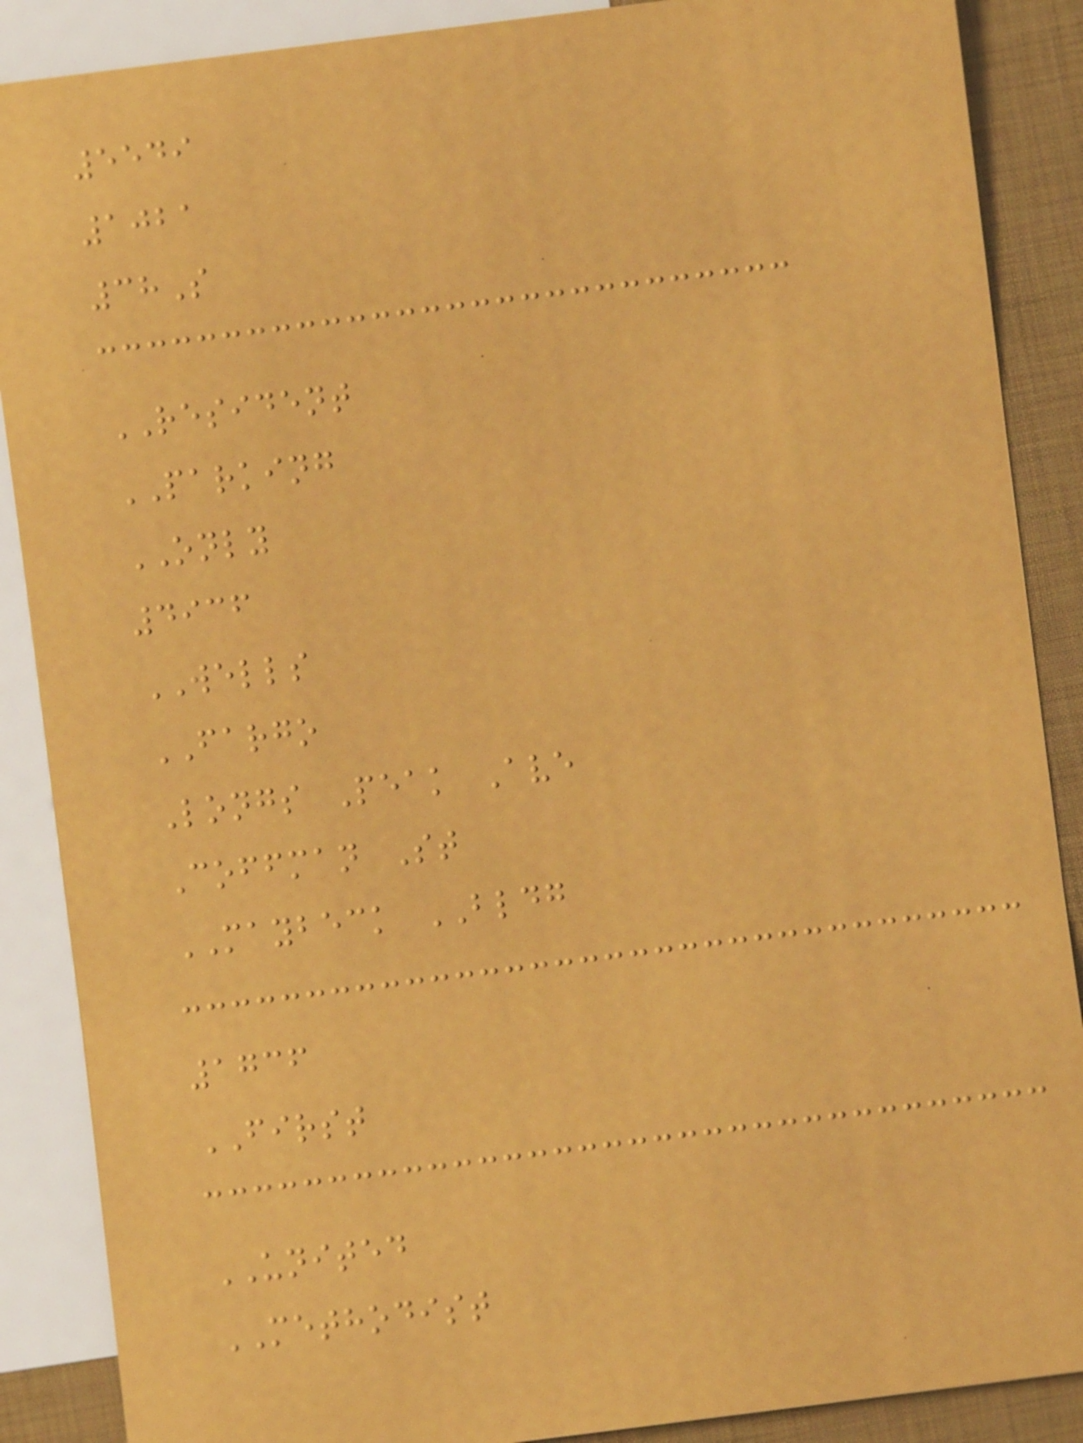5549
1021
38S
RESIDENT
PARKING
ONLY
4936
WELLS
FARGO
Longs Peak Ave
Coffman St
MAYBECK BLDG
1736
FIRST
UNITED
METHODIST
